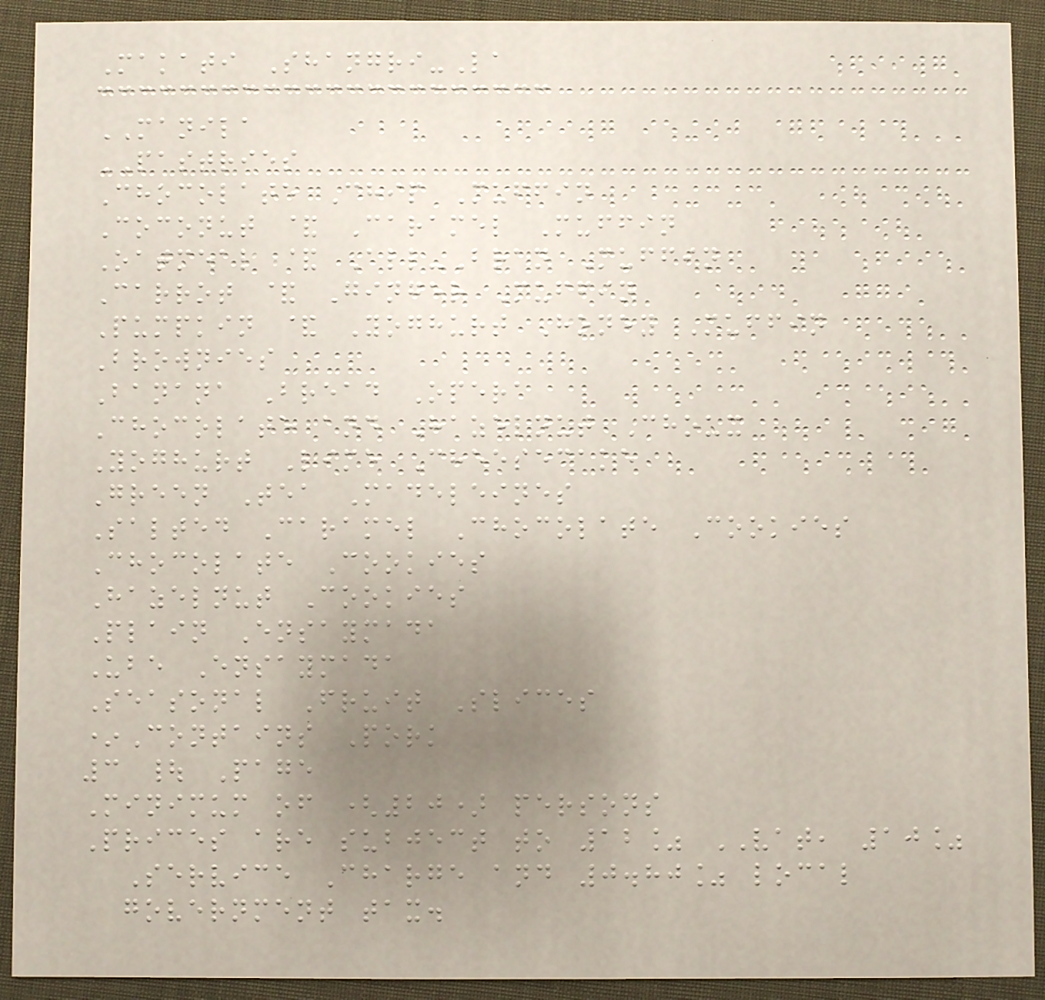Makati Shangri-La
MANILA
PASTRIES
Chocolate Chip Muffin
Coconut & Caramel Muffin
Oatmeal & All-Bran Muffin
Carrot & Ginger Muffin
Pumpkin & Yoghurt Honey Muffin
Brownies
Banana Bread Opera
Chocolate and Hazelnut Choux
Yoghurt Lime Cheesecake
Green Tea Madeleines
Salted Caramel Chocolate Cookies
Chocolate Cookies
Hazelnut Cookies
Plain Ensaymada
Ube Ensaymada
Seasonal Fruit Slices
*Contains Pork
3 | Page
Minimum of (20) persons
Prices are subject to 12% VAT, 10%
Service Charge and 0.80% local
government tax.
